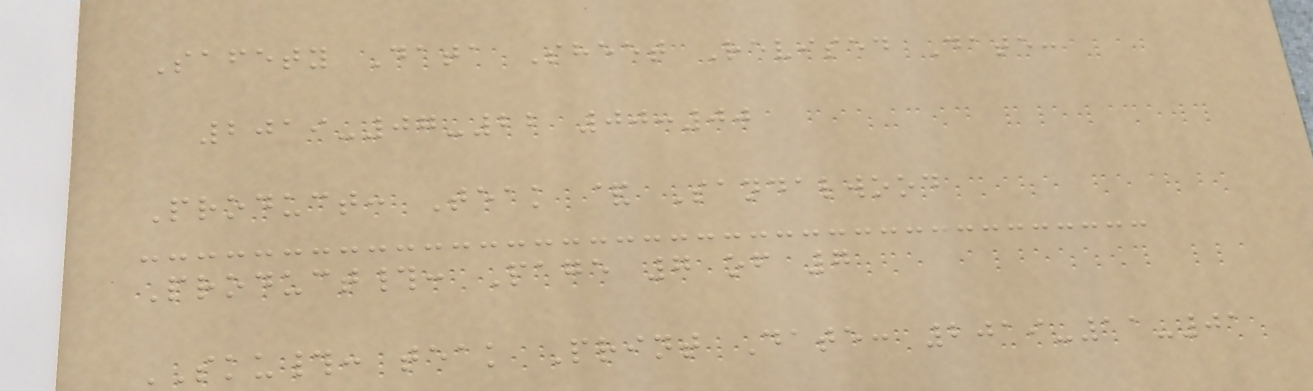Safety Data Sheet Revised Date:
2019-07-22 00:00
Product: Teak & Sandalwood
Product#: Page 7 of 7
SKU#: teak Print Date: 2019-11-01
